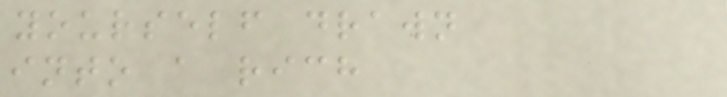yourself drawn
into a rich
